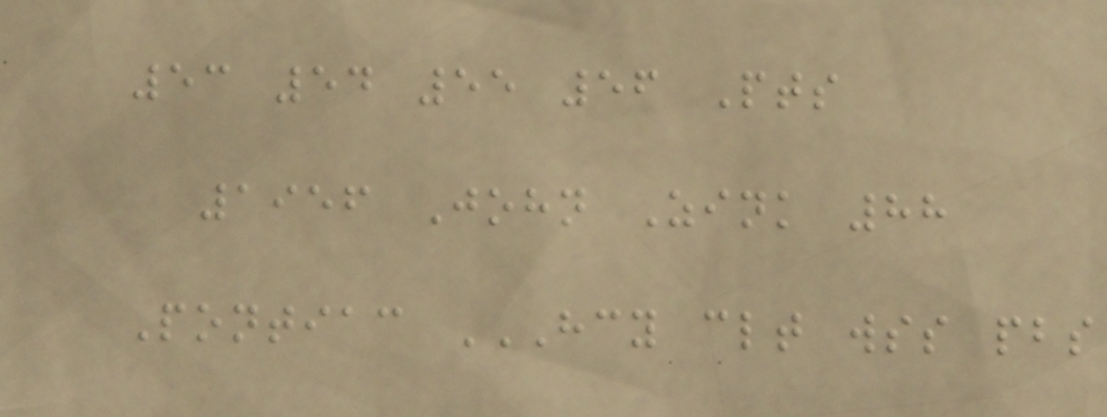53 54 55 56 Pts
1956 John Zink 88
Pontiac HCY CLT WSS PBS
